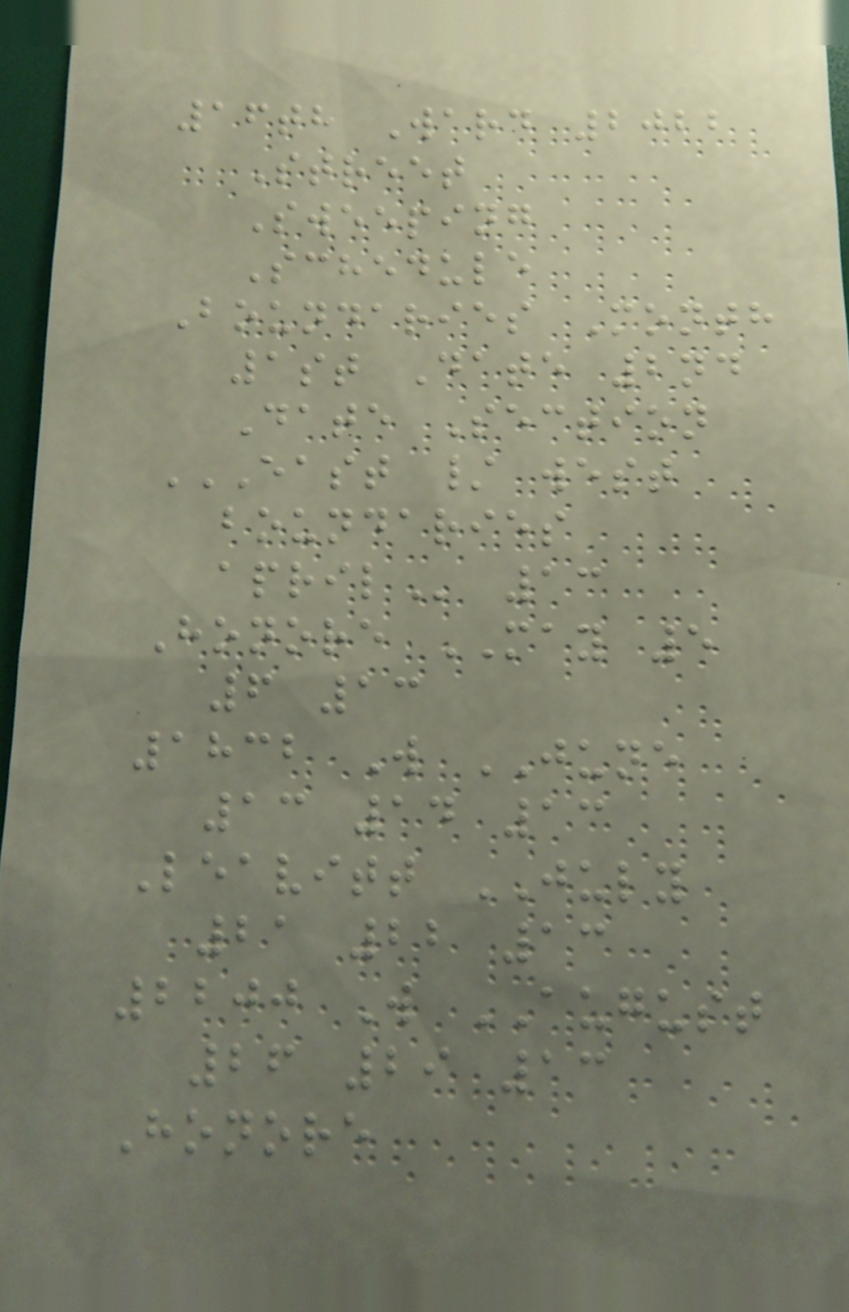16th Ward 2022
Street
Sweeping
Schedule
Boundaries Month
1st Date 2nd
Date Section
EAST / WEST
BOUNDARIES
APRIL 13
Honore MAY 5
6 13
1832 W JUNE
13 14 13
Leavitt JULY
21 22 13
2200 W AUGUST
26 29 13
Honore
